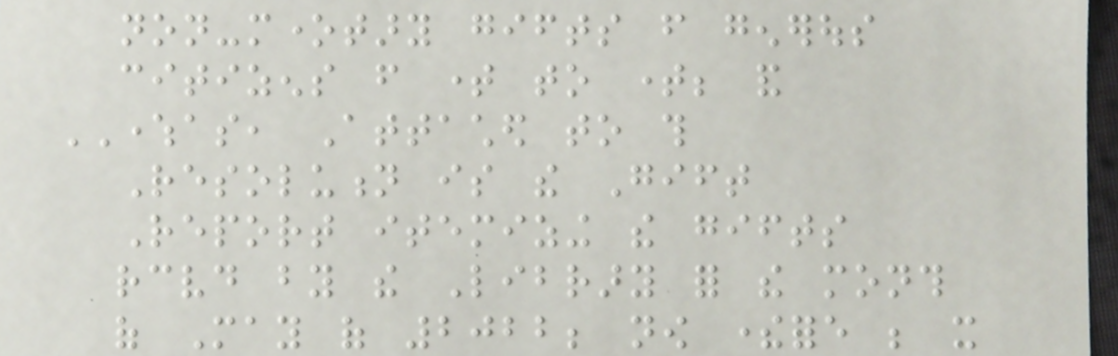non-monetary gifts from generous
citizens from time to time; and
WHEREAS, Attached to this
Resolution is the Gift
Report itemizing the gifts
received by the Library for the month
of May of 2022; now therefore be it
